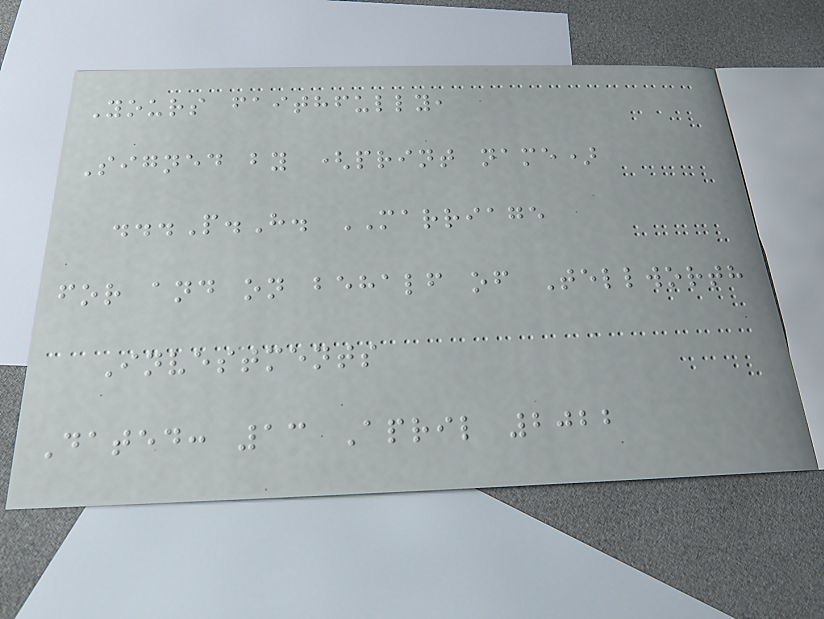Yours faithfully,
Signed by (print name)
...P.H. MARRIAGE
for and on behalf of Tellworth
Investments
Dated: 13 April 2022
